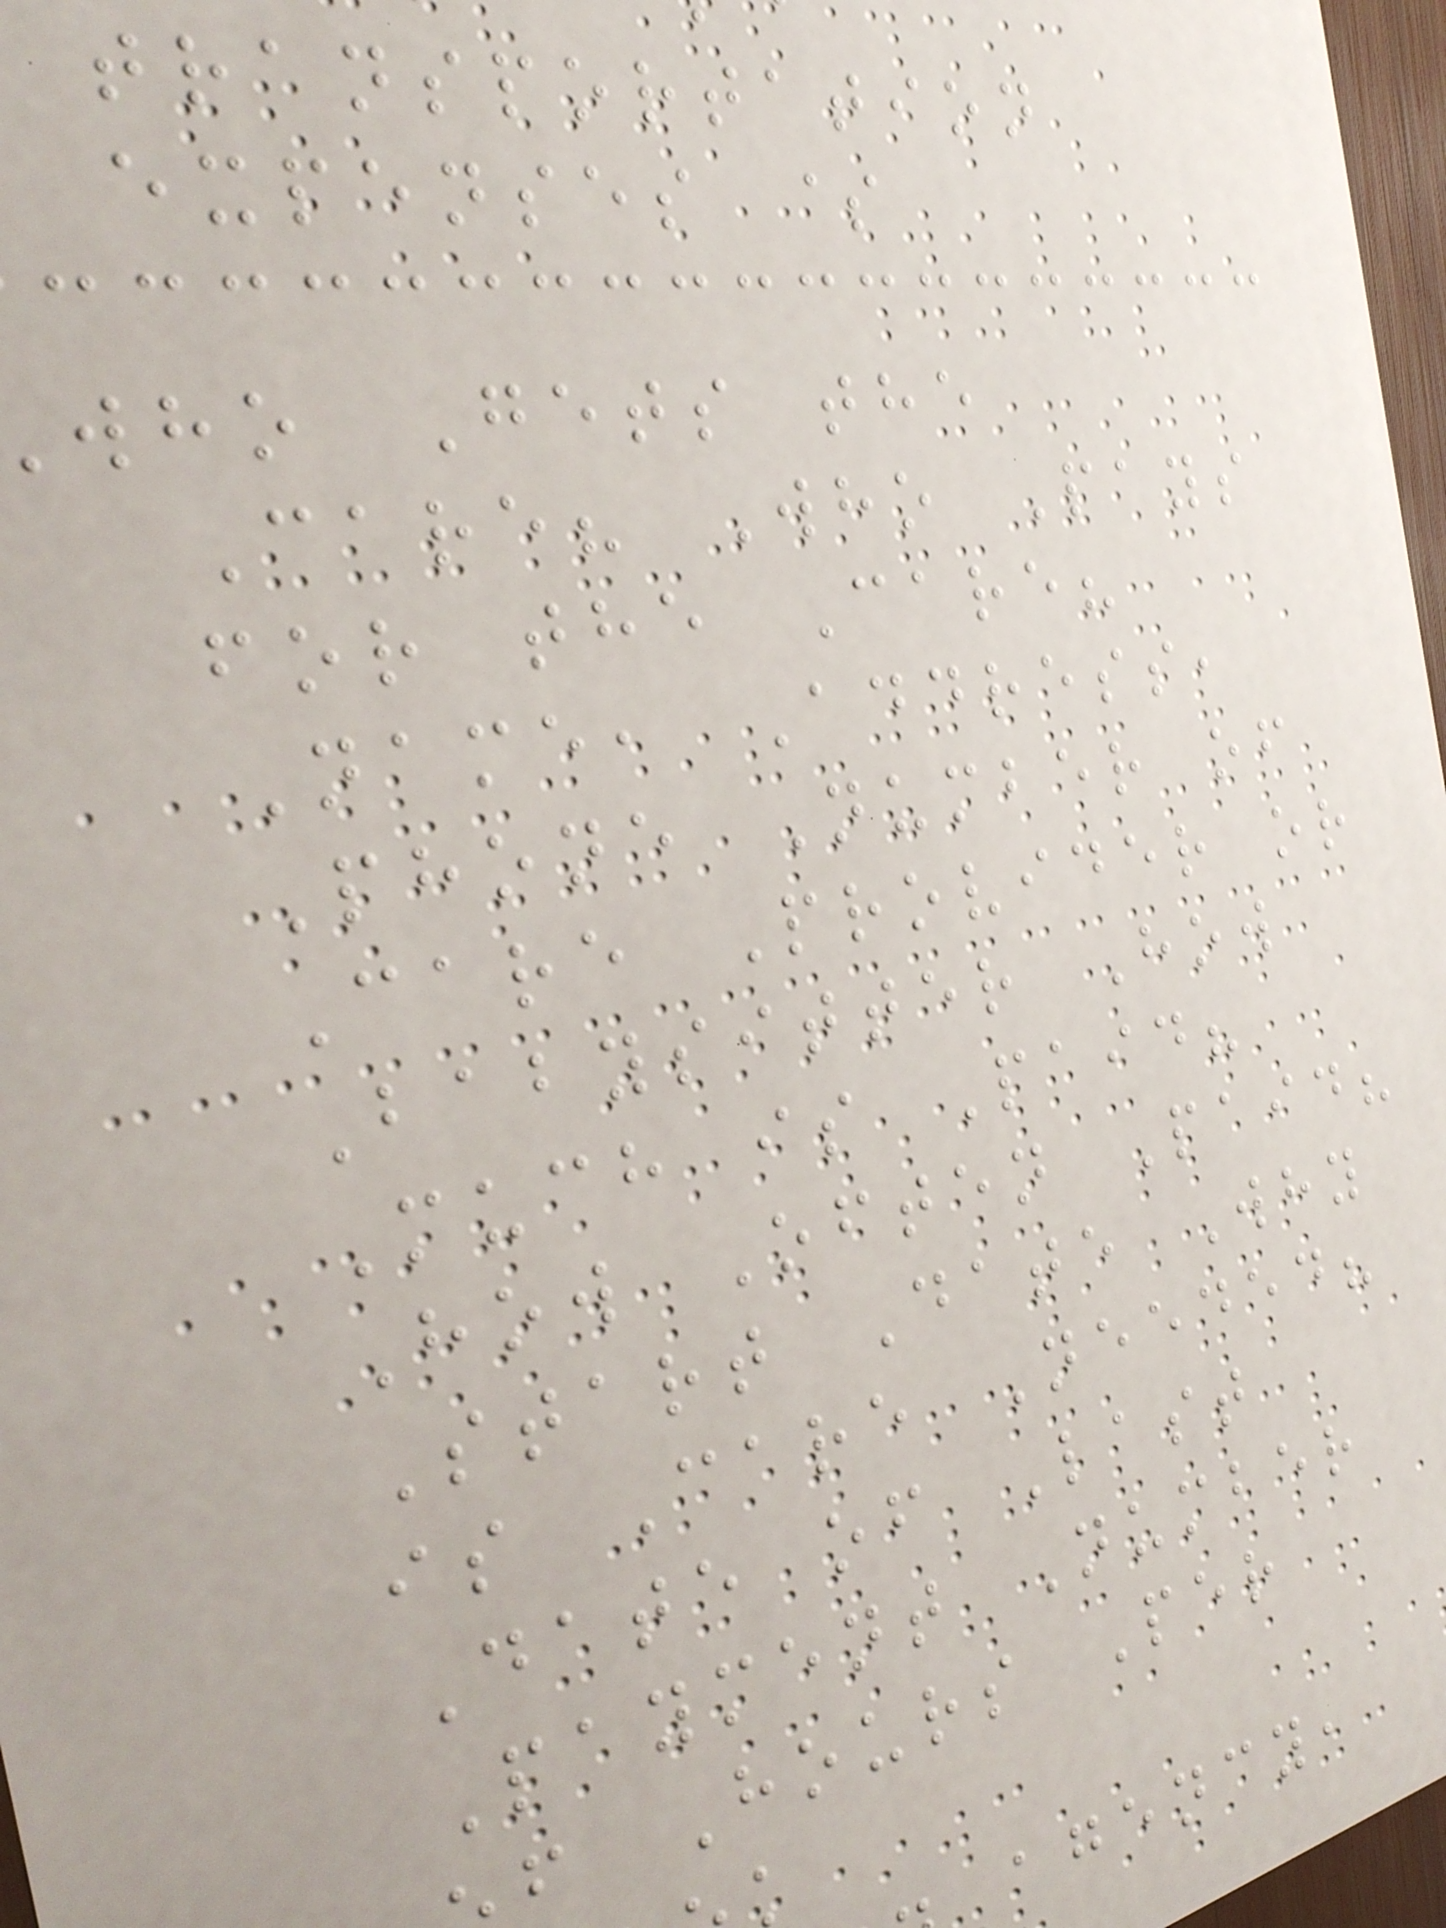transportation
expenses $
who Gets the
Care? Who Pays
for the Care?
Name, Address,
Phone Number of
Care Provider or
Babysitter How
Much is Paid?
How Often Paid?
Start Date Why
is Care Needed?
Date of Last
Payment Number
f Hours Per
agency,
